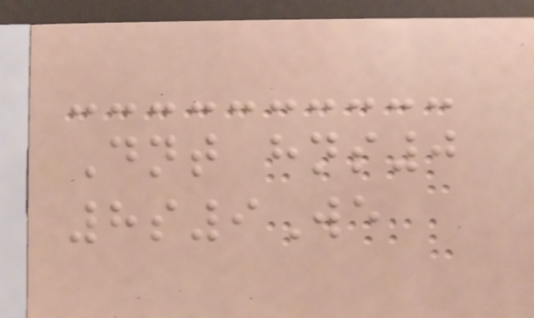Dnt hns0
8s9We
